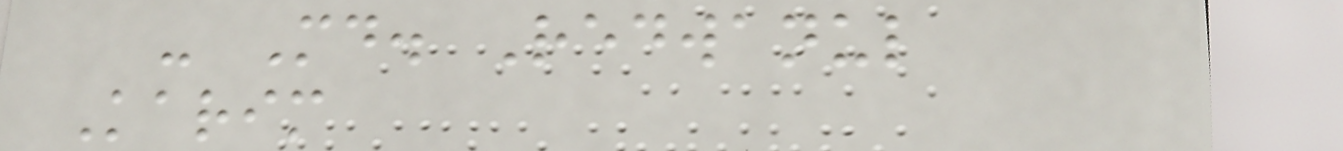- Md. Redwanul
Karim
